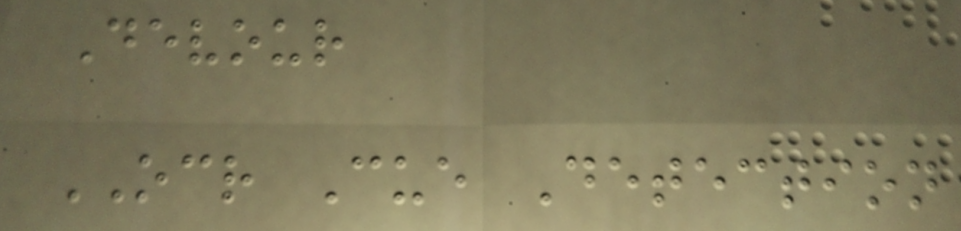Devour
OCR Cue Detection
